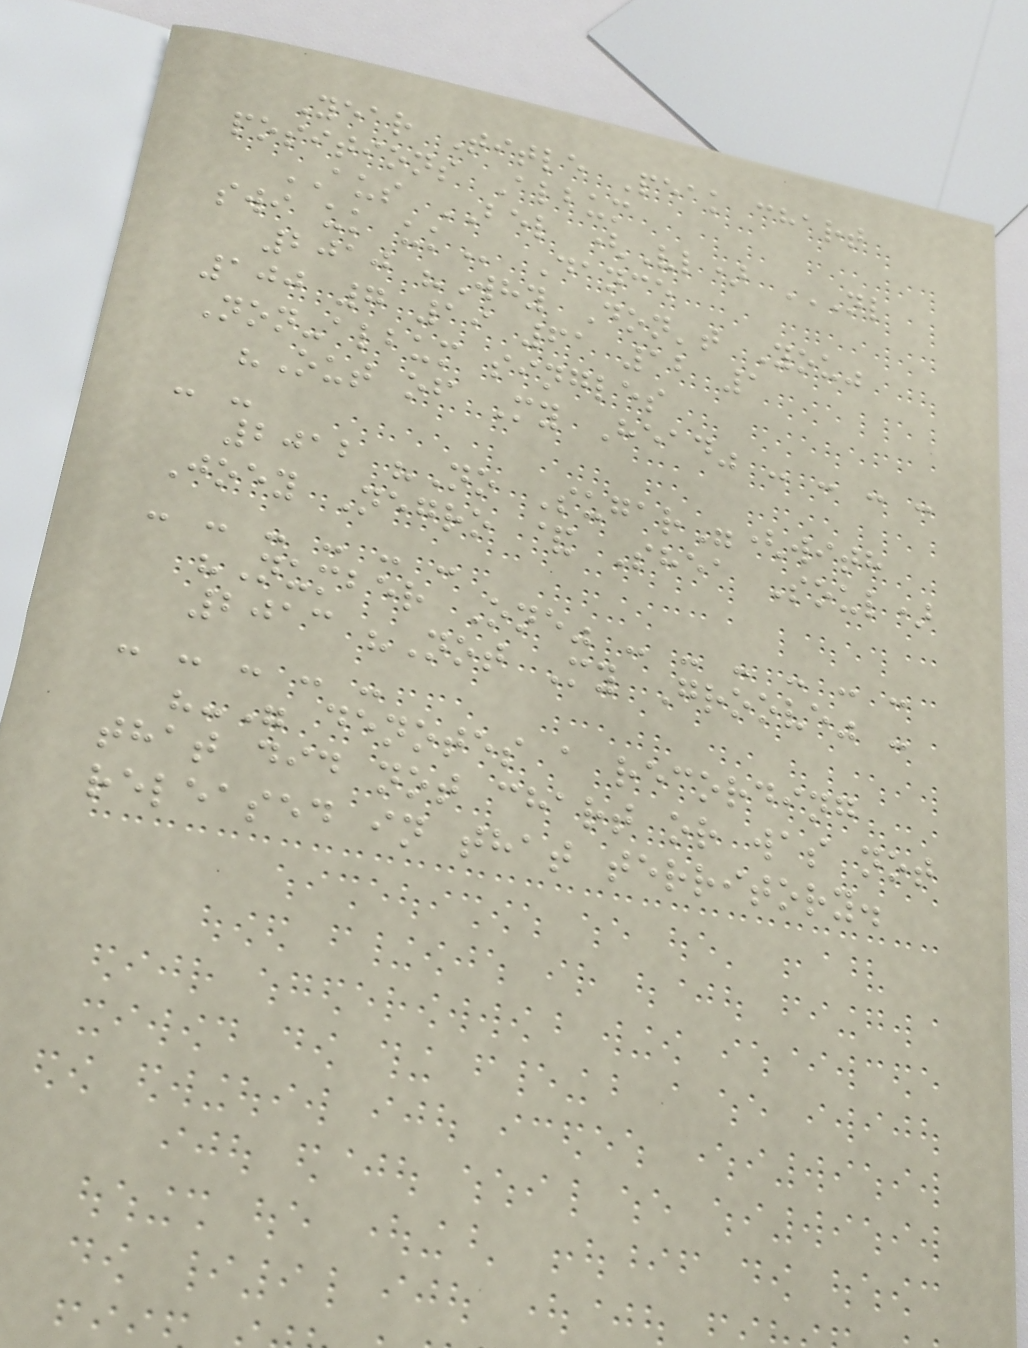Year Title Peak chart
positions Album
AUS BEL (Vl) NL
SWI UK UK Dance
2010 "Why Don't You"
100 7 19 61 12 1
Non-album singles
"Out of My Head" - - - -
- -
2012 "No Sugar"(with
Joey Negro & Shea Soul)
- - - - - -
"Number One" - - - - - -
2013 "Not My Groove" -
- - - - -
"-" denotes a recording
that did not chart or was not
released in that territory.
